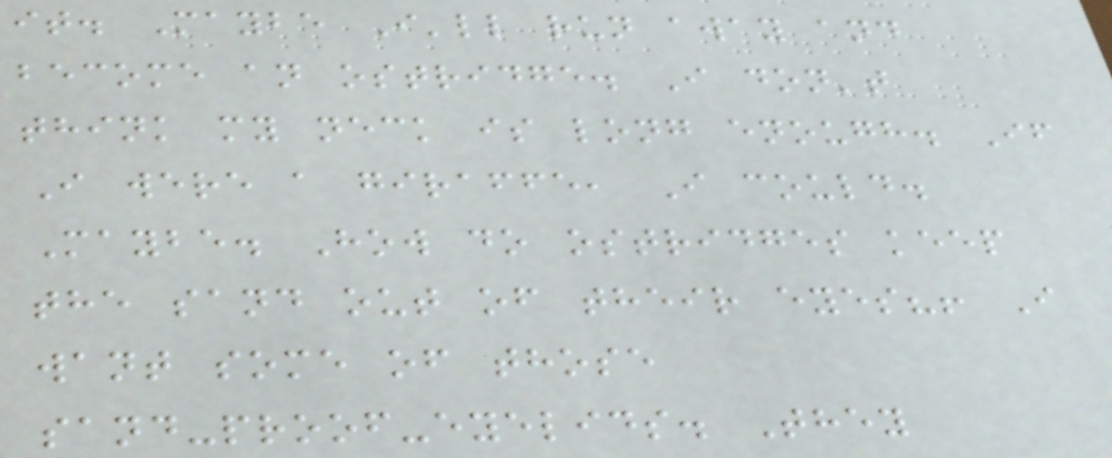it. Maybe I'll run away and
become an ostridge. I don't
think my neck is long enough. If
I were a giraffe, I could.
Maybe. How do ostridges keep
the sand out of their eyes?! I
want some of those
sand-proof-eyelids. They
